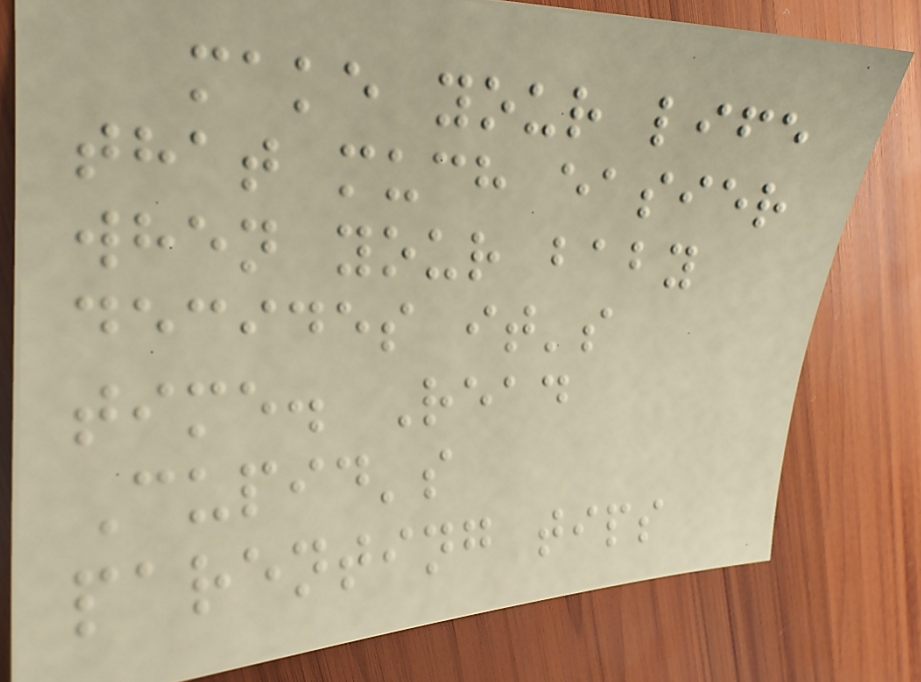make your life
that much easier
when your baby
decides it's
time. Read
Cupid's
parenting tips
